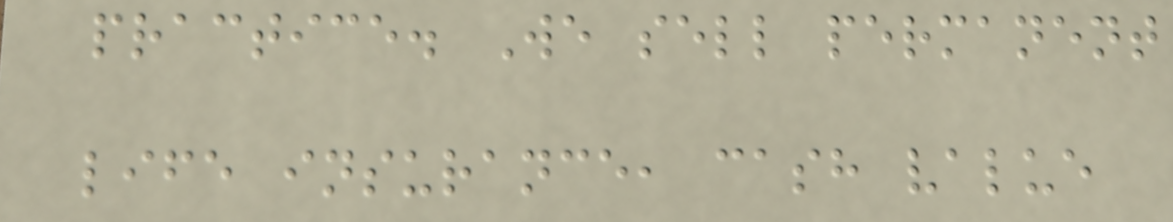practice. We sell permanent
life insurance, cash value
